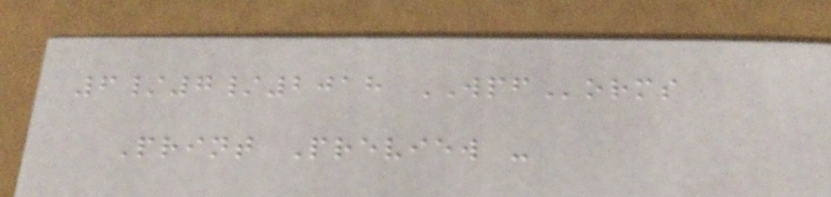6/7/2018 WPForms
Print Preview -
